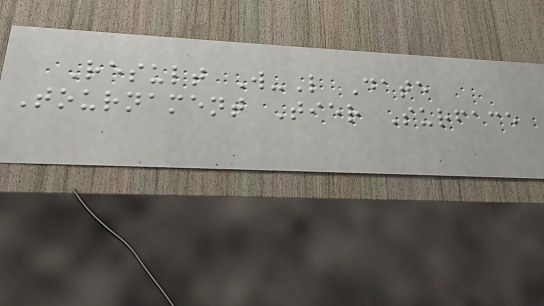Result W-L Date
Tournament Tier Surface
